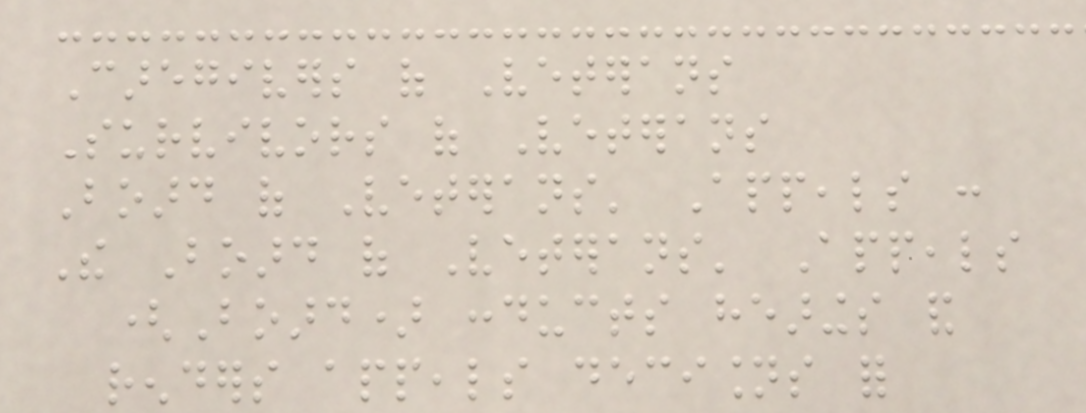Caregivers of Veterans
Survivors of Veterans
Board of Veterans' Appeals :
The Board of Veterans' Appeals
(Board) conducts hearings and
renders appeals decisions for
